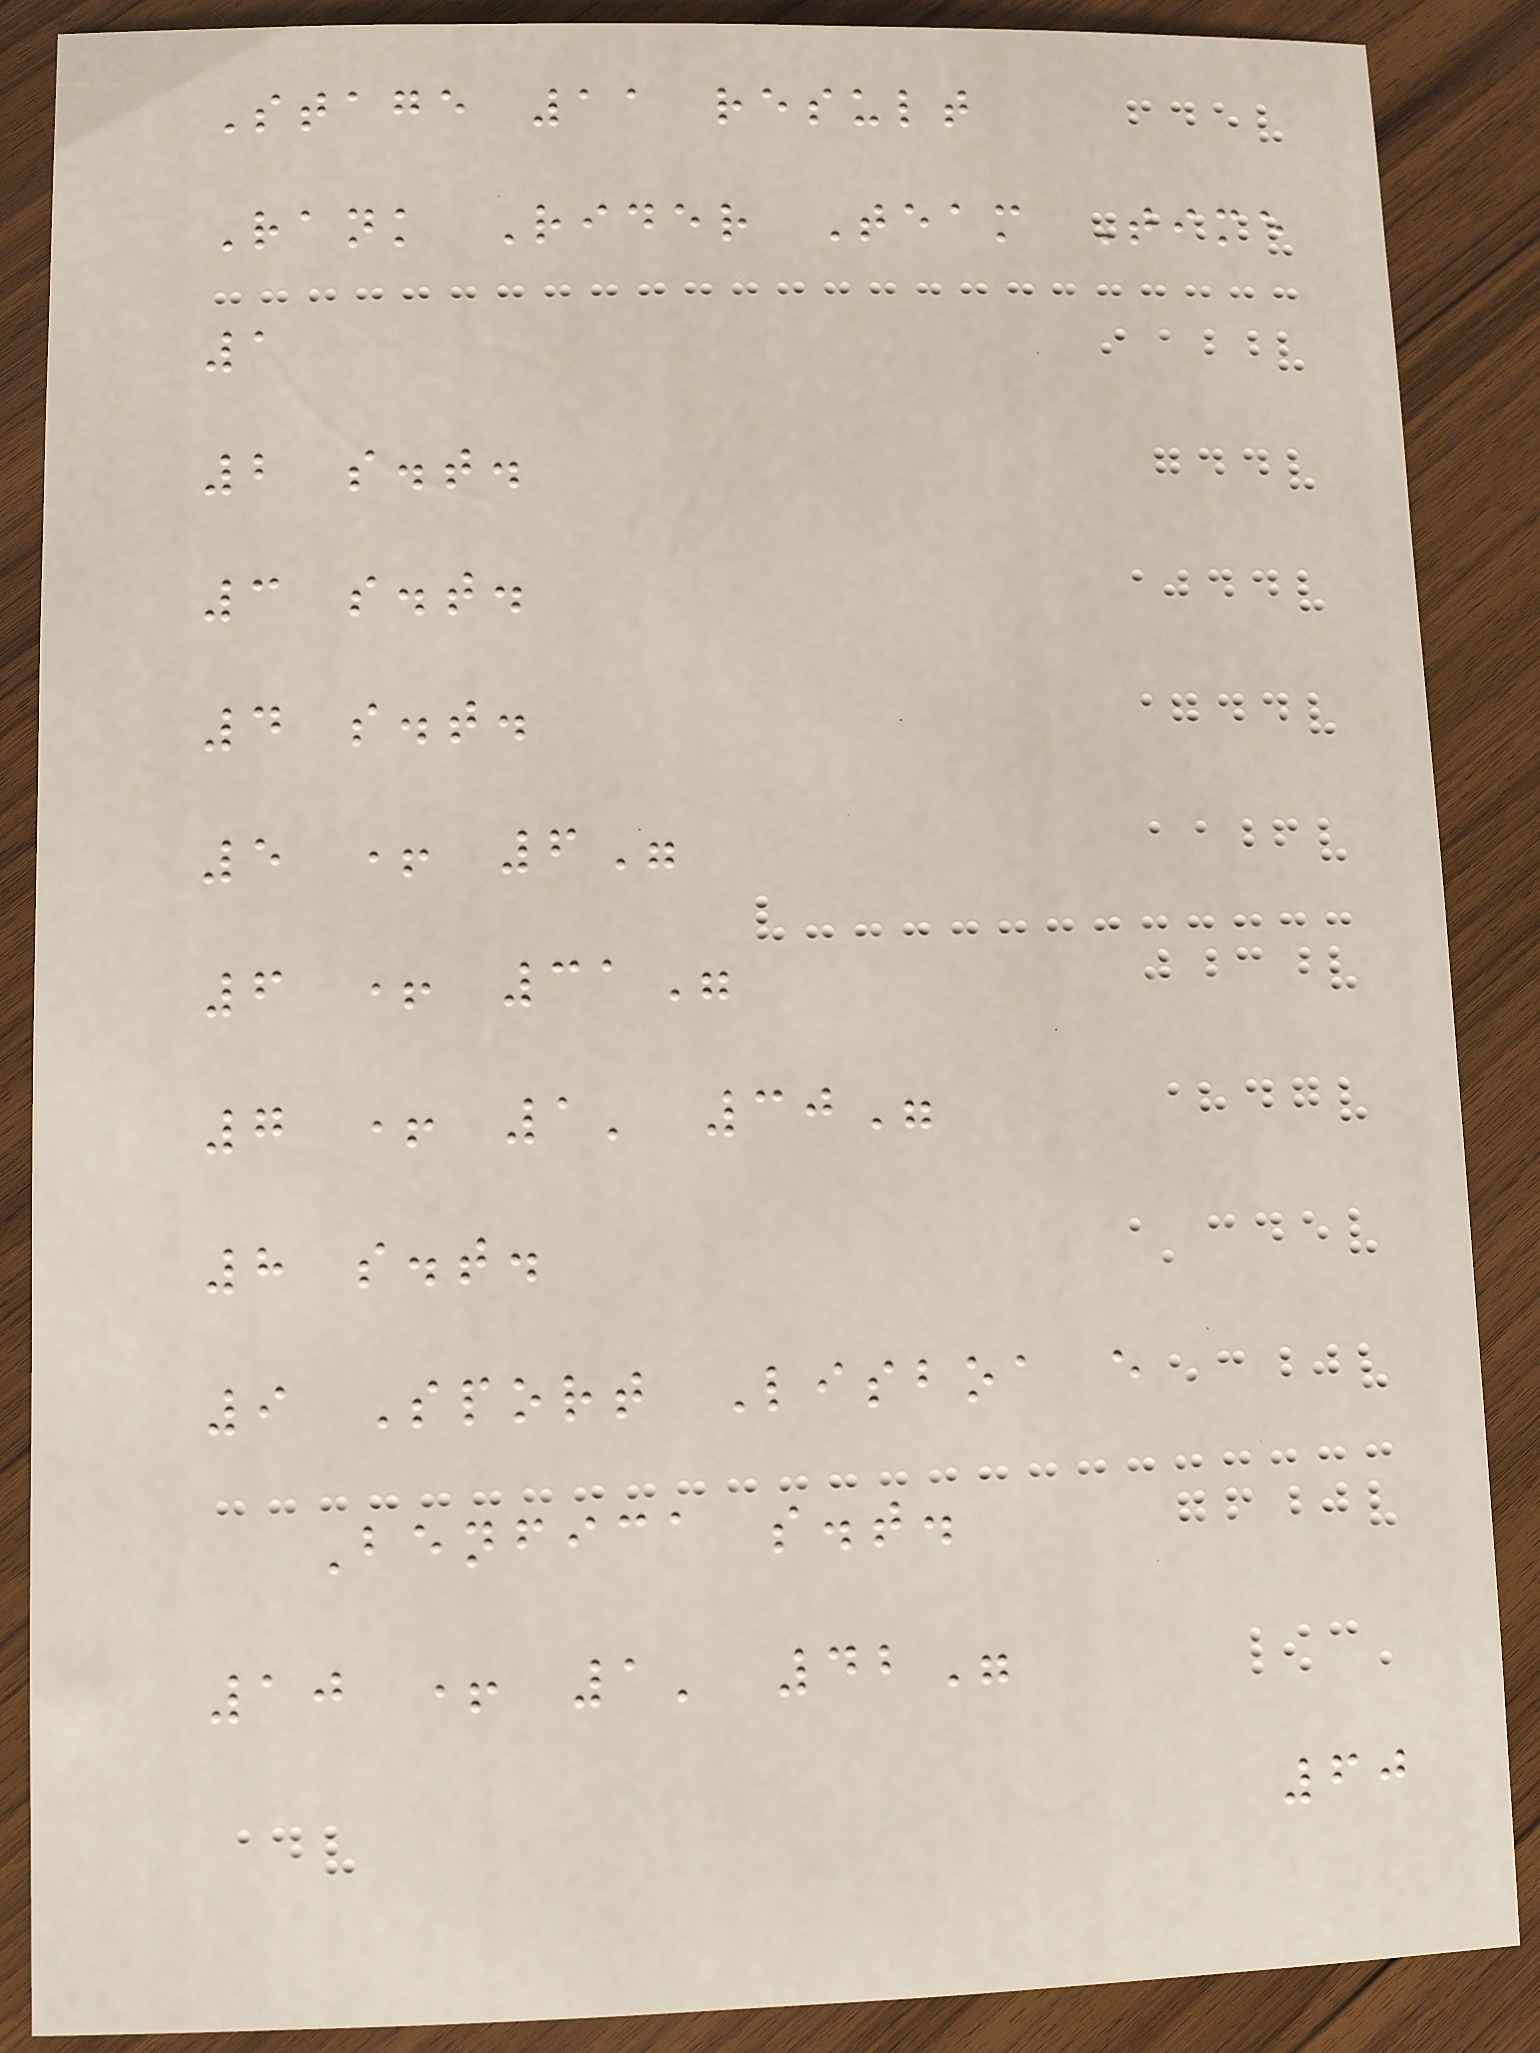Stage 11 result
Rank Rider Team Time
1
2 s.t.
3 s.t.
4 s.t.
5 + 6"
6 + 31"
7 + 1' 30"
8 s.t.
9 Sport Lisboa e
Benfica s.t.
10 + 1' 42"
60
